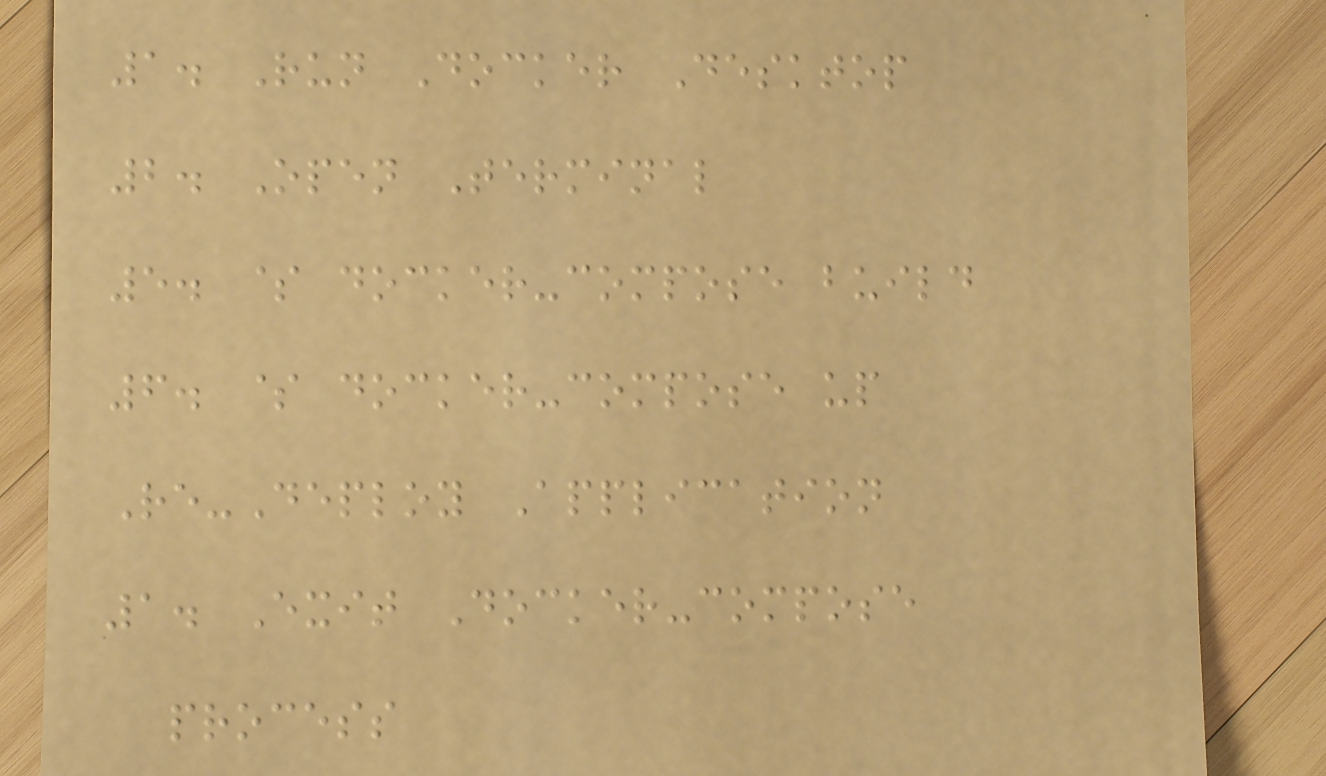1. Run Docker Desktop
2. Open Terminal
5. $ docker-compose build
6. $ docker-compose up
Re-Deploy Application
1. Exit Docker-compose
process
